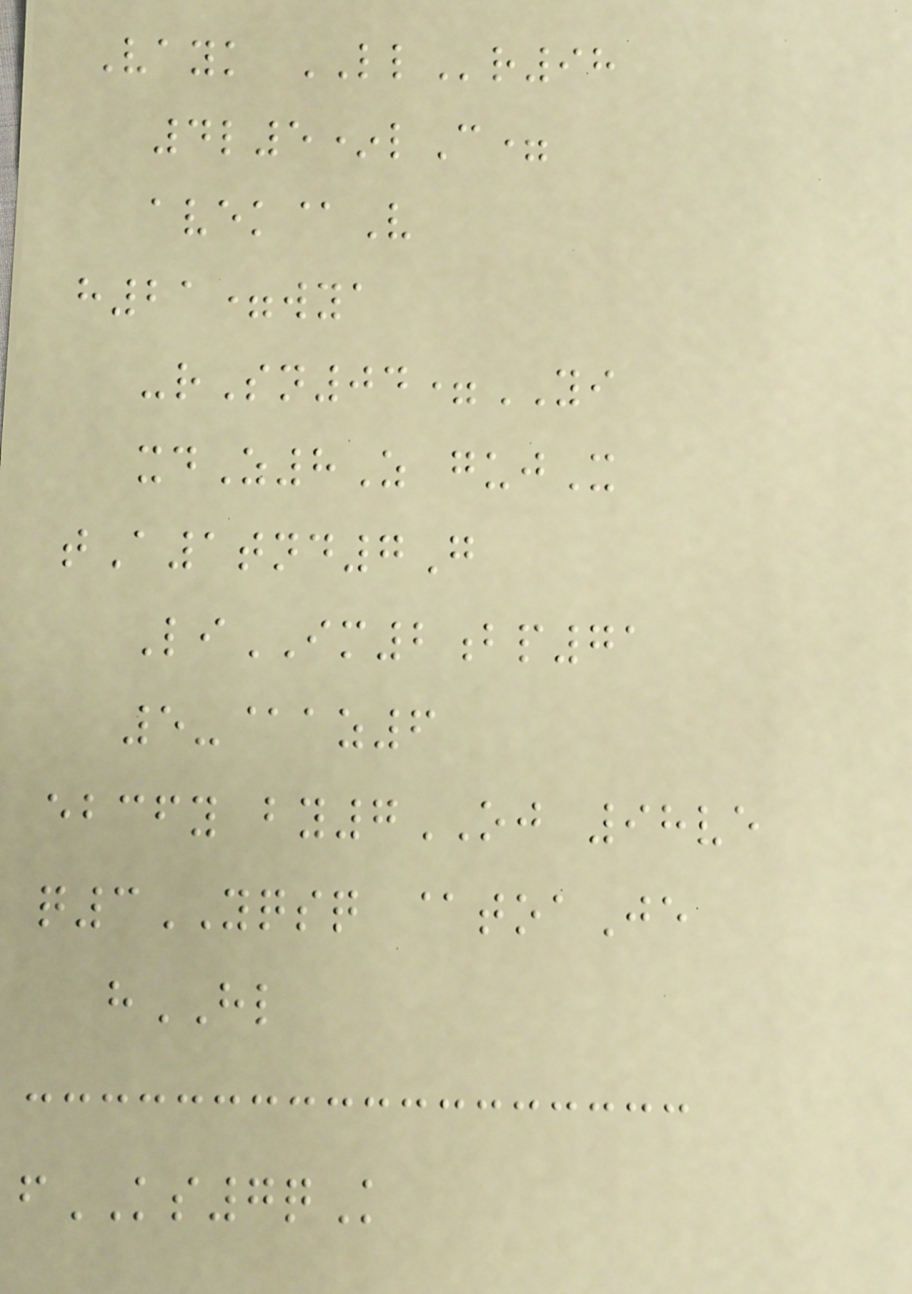Vayk LLr98
4l5*lC=
avek@V
h21=wya
-rSn04=YI
xdZ8Z gujX
tA1tnd7G
LiIM2bp71
5-@az6
ebcfy by7OJ 98ve
q3YQSQ @toaJe
hHL
fKS7qK
